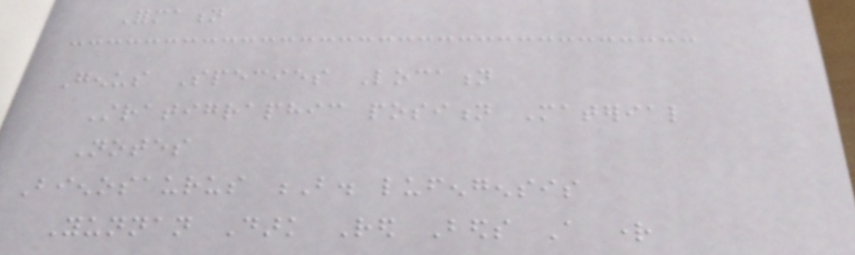Formation
Genus Species Location
Stratigraphic position Material
Notes
Bienosaurus B. lufengensis
Yunnan Dark Red Beds A right
